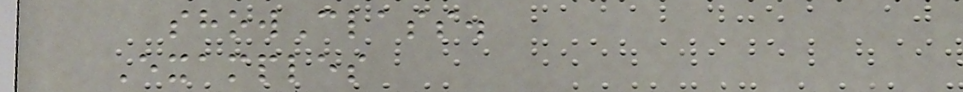showClass.
Examples
